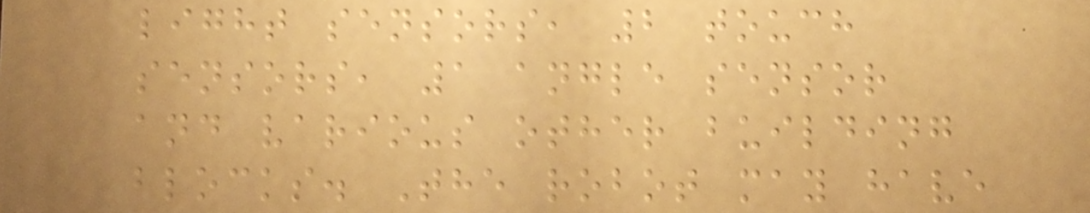light sensors, 2 touch
sensors, 1 angle sensor
and various other building
blocks. The robot may have
